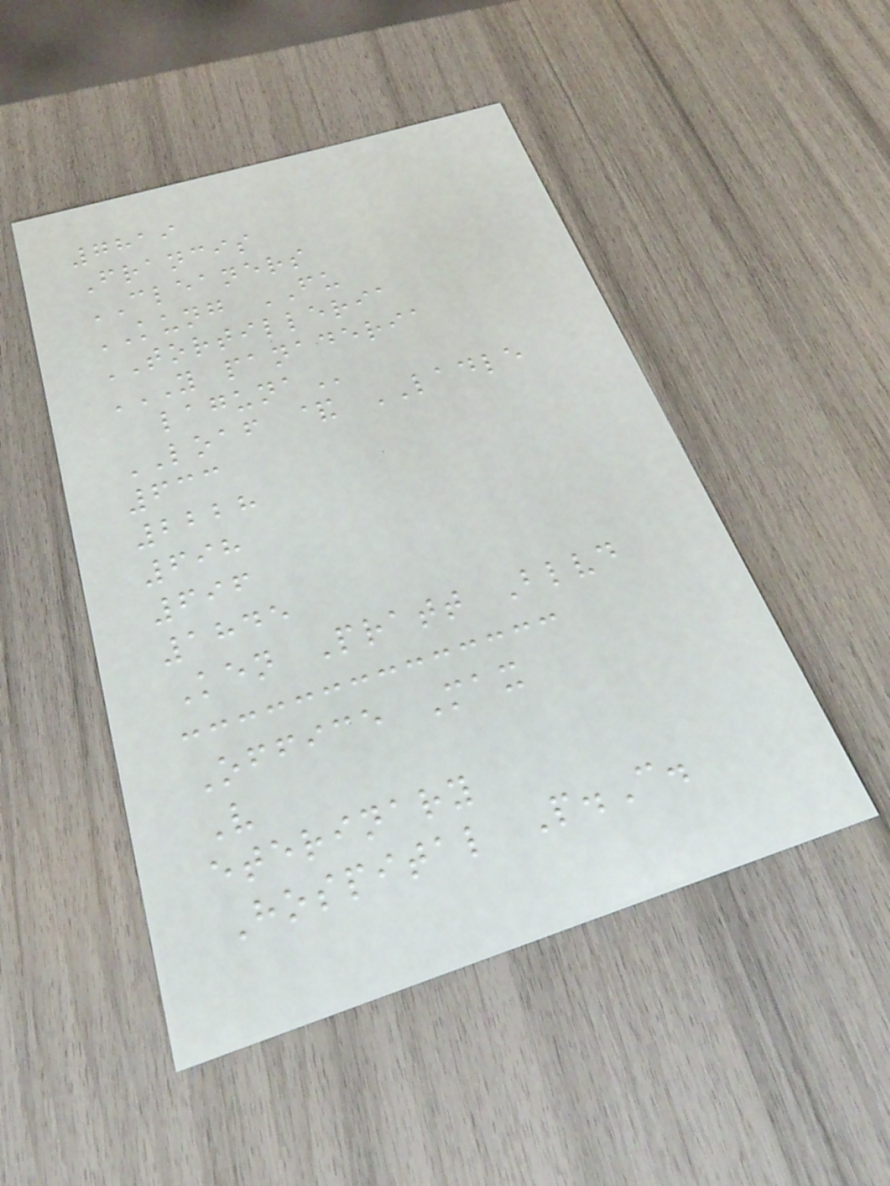7819
Francis
CLEANERS
KUNG FU
TORTILLERIA
Y PANADERIA
LAGUNA
LOAF & LADLE
633
2228
698
696
1845
Ken Pratt Blvd
Office Max
V
eterinary
Hospital P.C.
